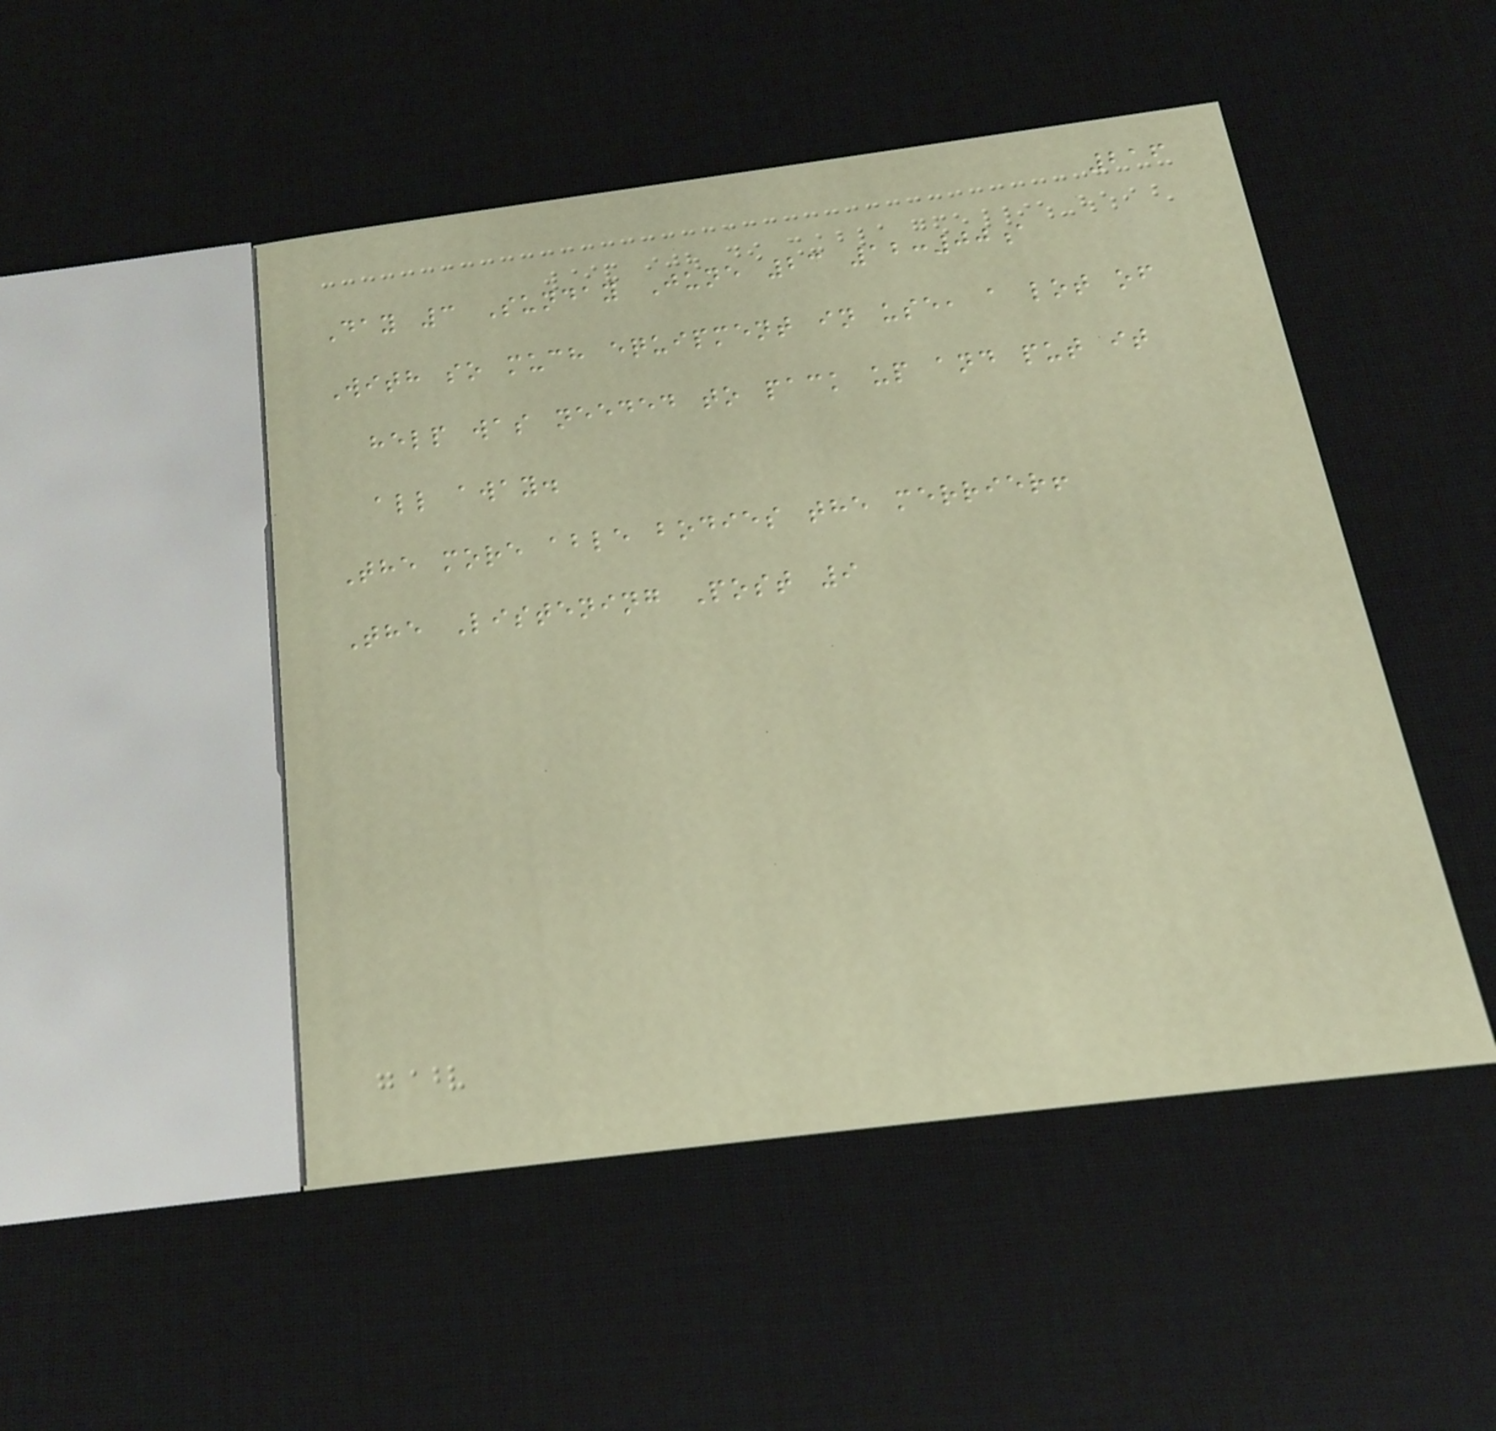216
Day 3 Sunday June 23 12:00a
With so much equipment in use, a lot of
help was needed to pack up and put it
all away.
The more able bodies the merrier!
The Listening Post 9
